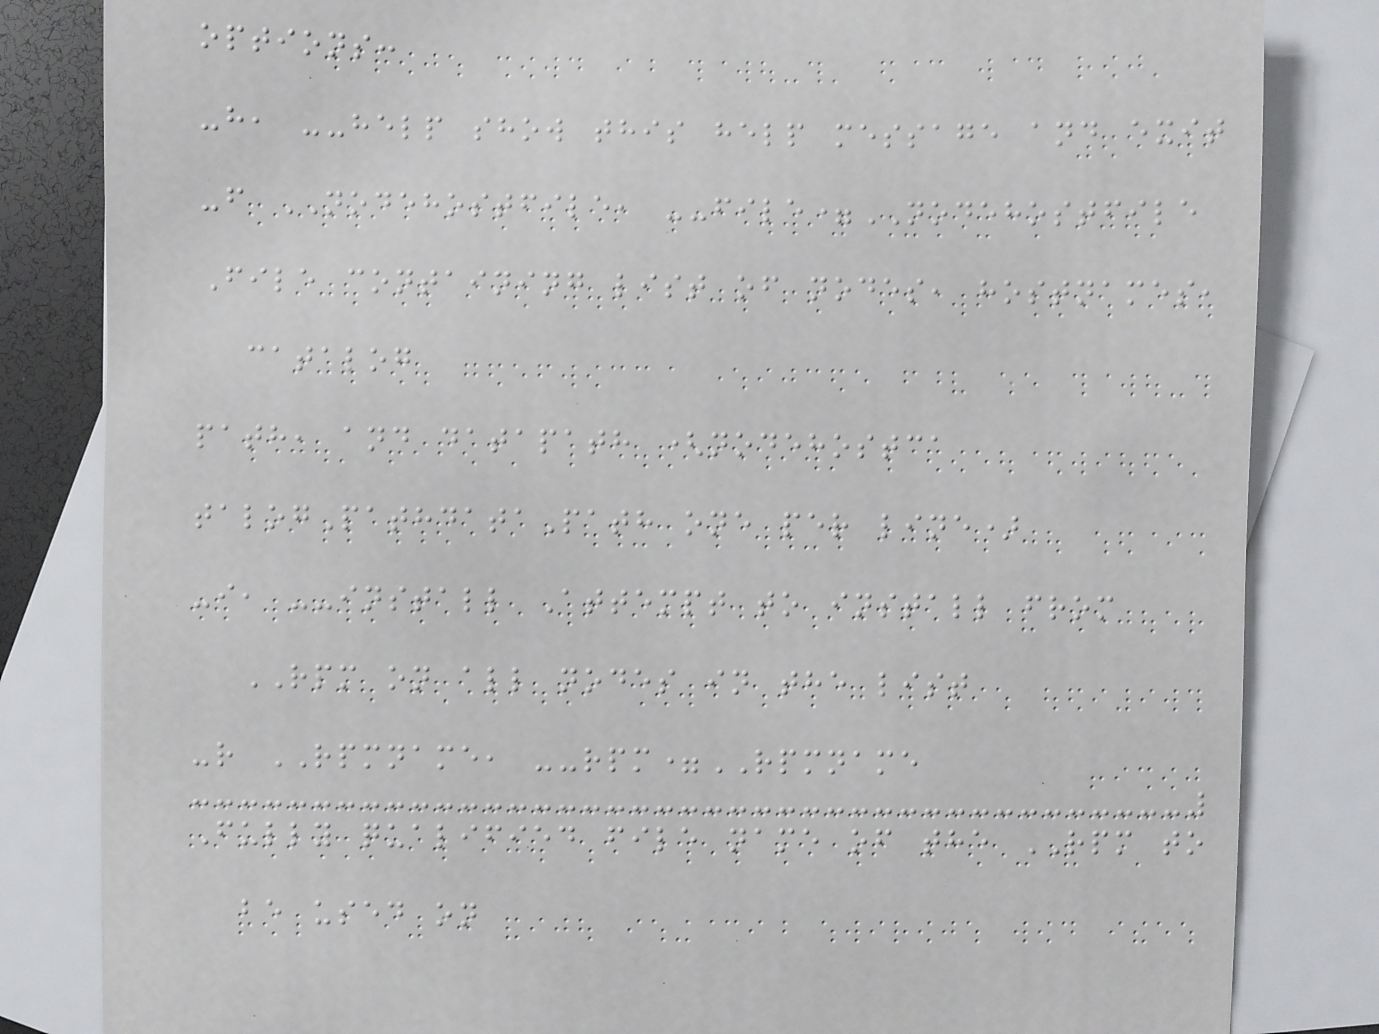options:
-h, --help show this help message and exit
-f NODEHOSTFILE, --file=NODEHOSTFILE
File containing list of nodes, hostnames,
catalog
path, and datapath (nodehostca
talogPathdataPath one per line)
-i, --install Attempt to install from
RPM on all nodes in the list
-r RPMNAME, --rpm=RPMNAME
Fully qualified file name of the RPM to
be used on
